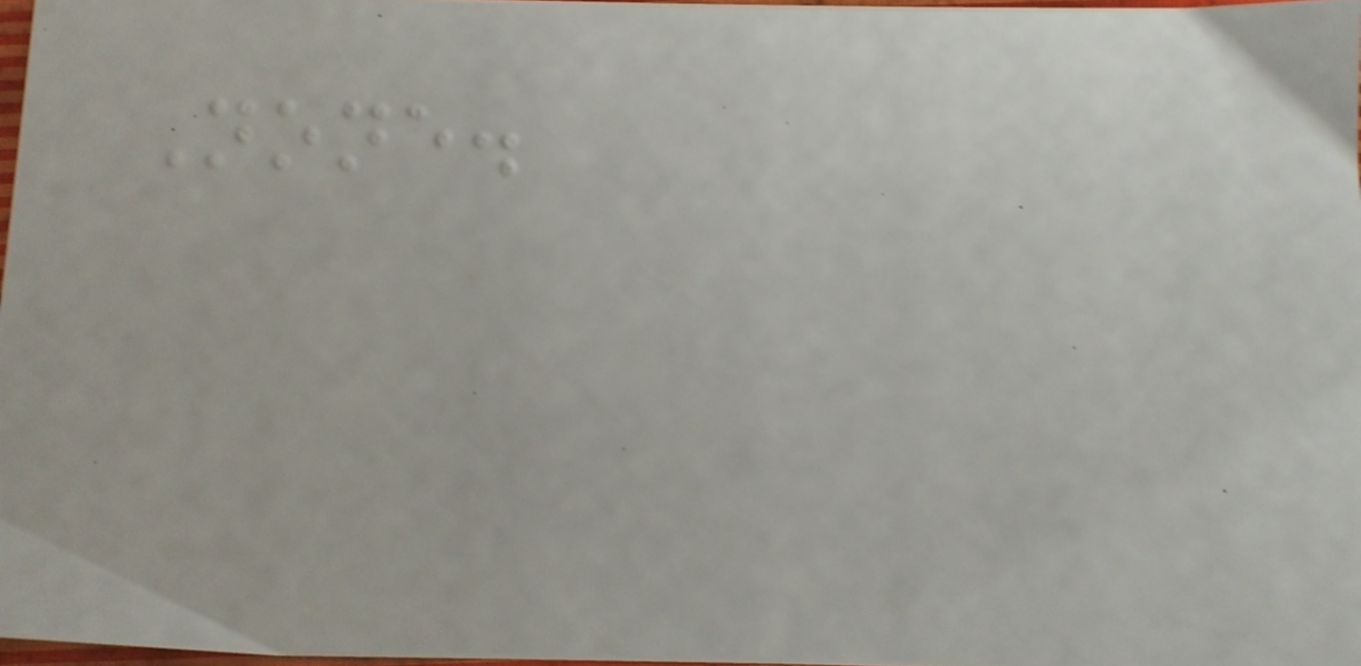None.
